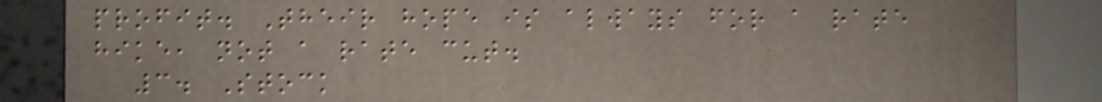profit. Their hope is always for a rate
hike, not a rate cut.
3. Stock
